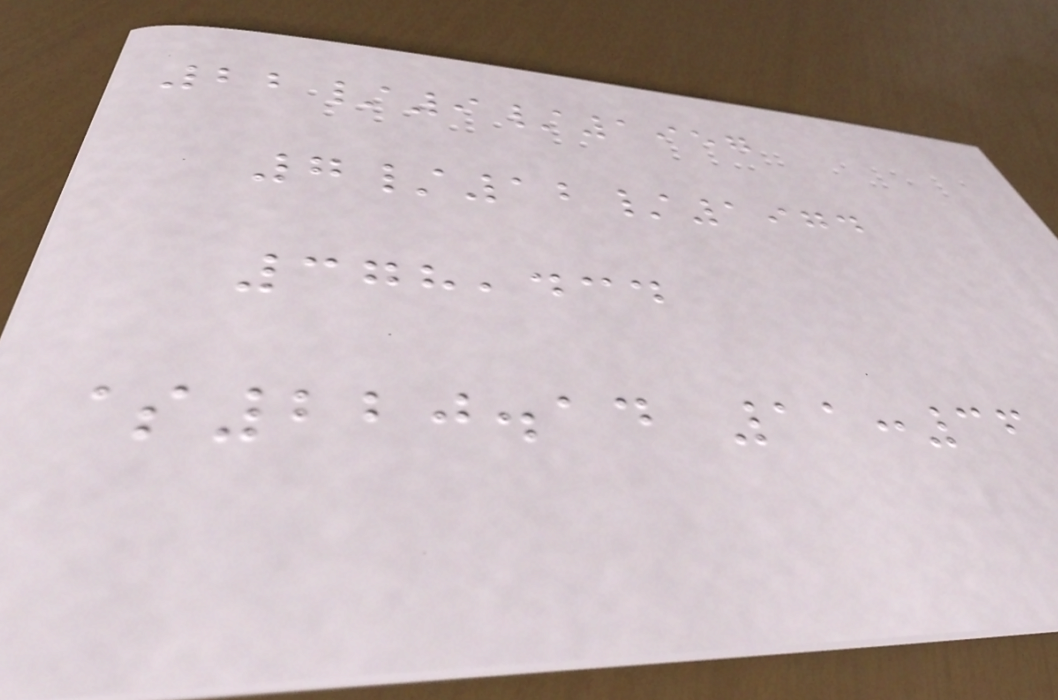22/9/1957
7/12/1974
378,434
$220.14 11:36
